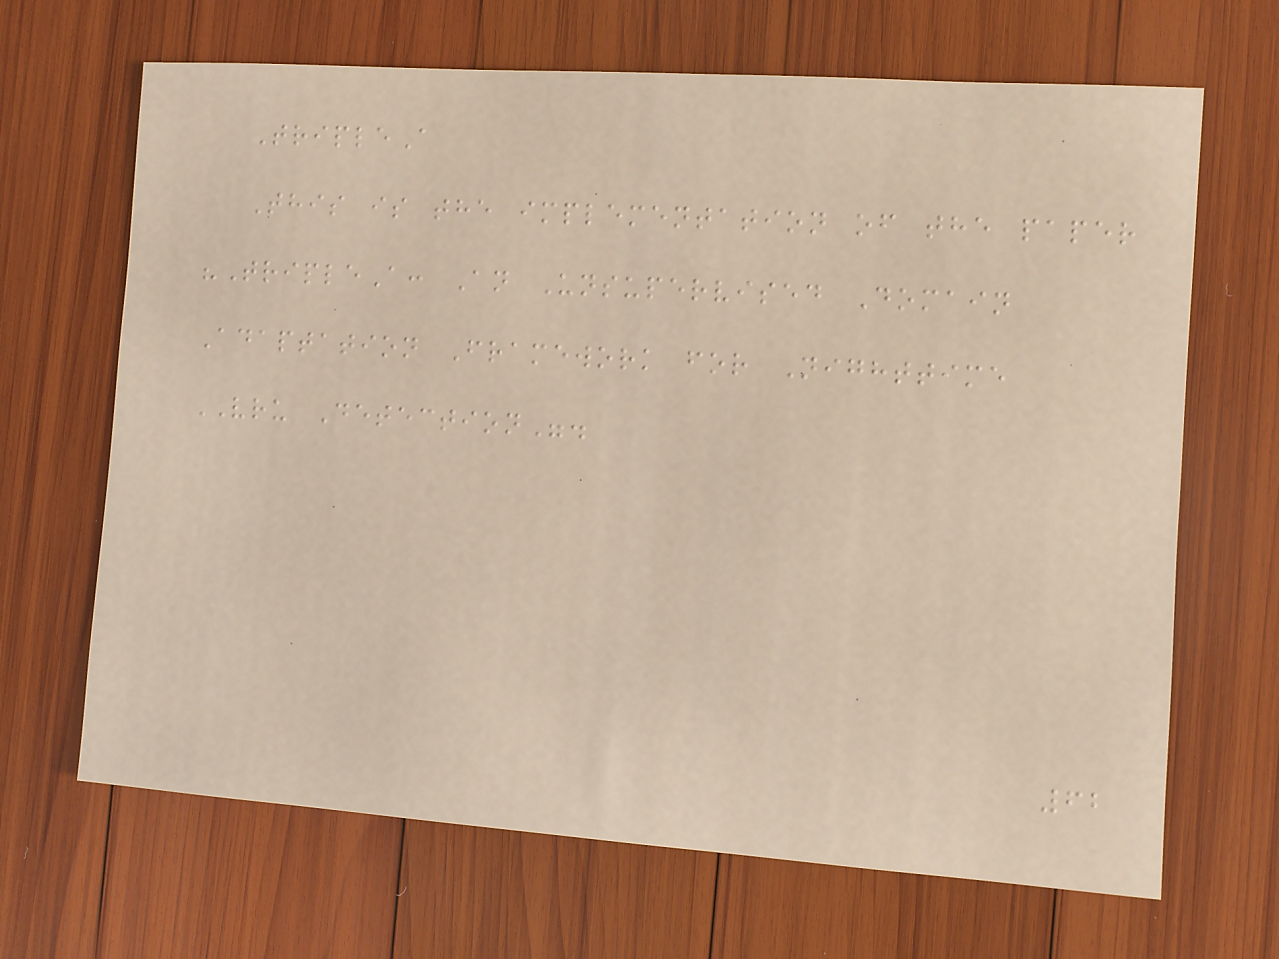TripleA
This is the implementation of the paper
"TripleA: An Unsupervised Domain
Adaptation Framework for Nighttime
VRU Detection".
62
